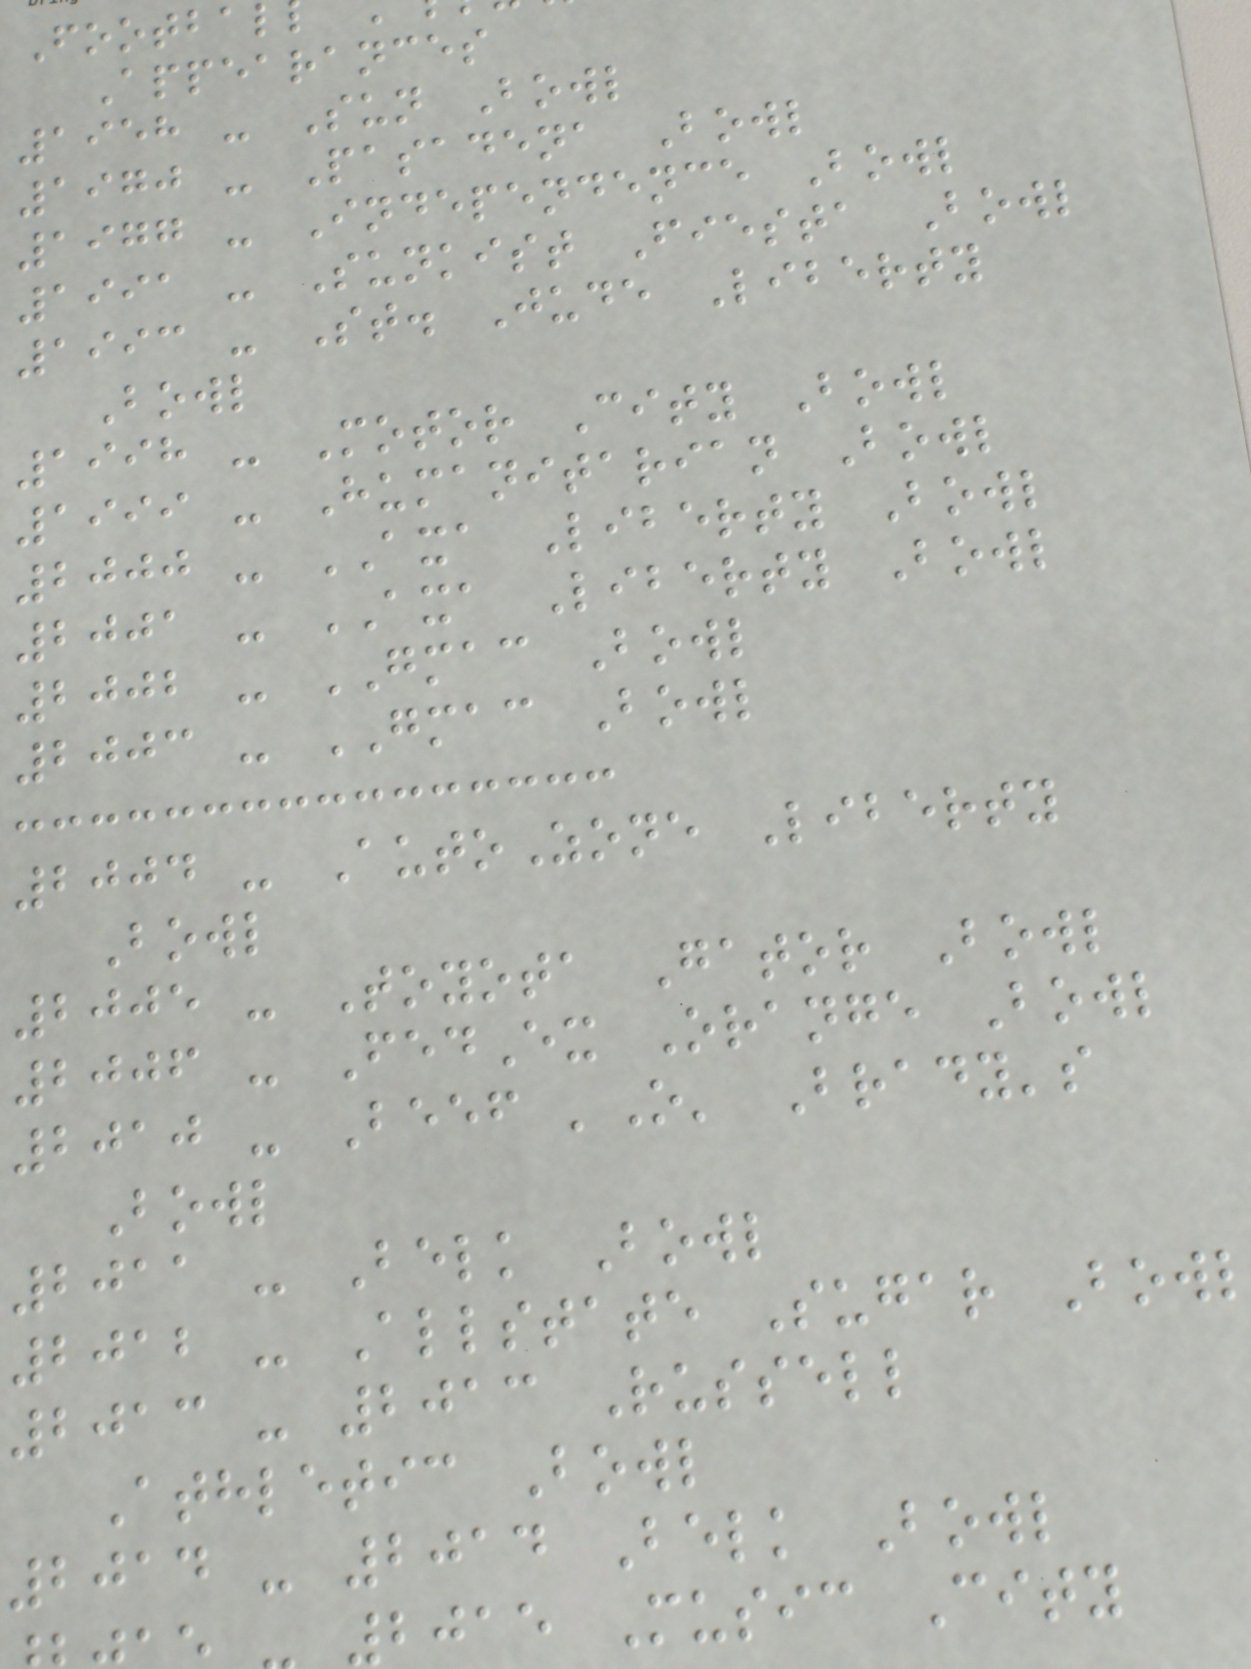Footba
Appearances
1958 - Sun Bowl
1970 - Pasadena Bowl
1977 - Independence Bowl
1991 - Sunkist Fiesta Bowl
1993 - St. Jude Liberty
Bowl
1998 - Motor City Bowl
1999 - Humanitarian Bowl
2000 - AXA Liberty Bowl
2001 - AXA Liberty Bowl
2002 - GMAC Bowl
2003 - GMAC Bowl
2004 - AutoZone Liberty
Bowl
2005 - Toyota Gator Bowl
2006 - FedEx Orange Bowl
2010 - Beef 'O' Brady's
Bowl
2011 - Belk Bowl
2012 - Allstate Sugar Bow
2013 - 2013 Russell
Athletic Bowl
2014 - 2014 Belk Bowl
2015 Music City
